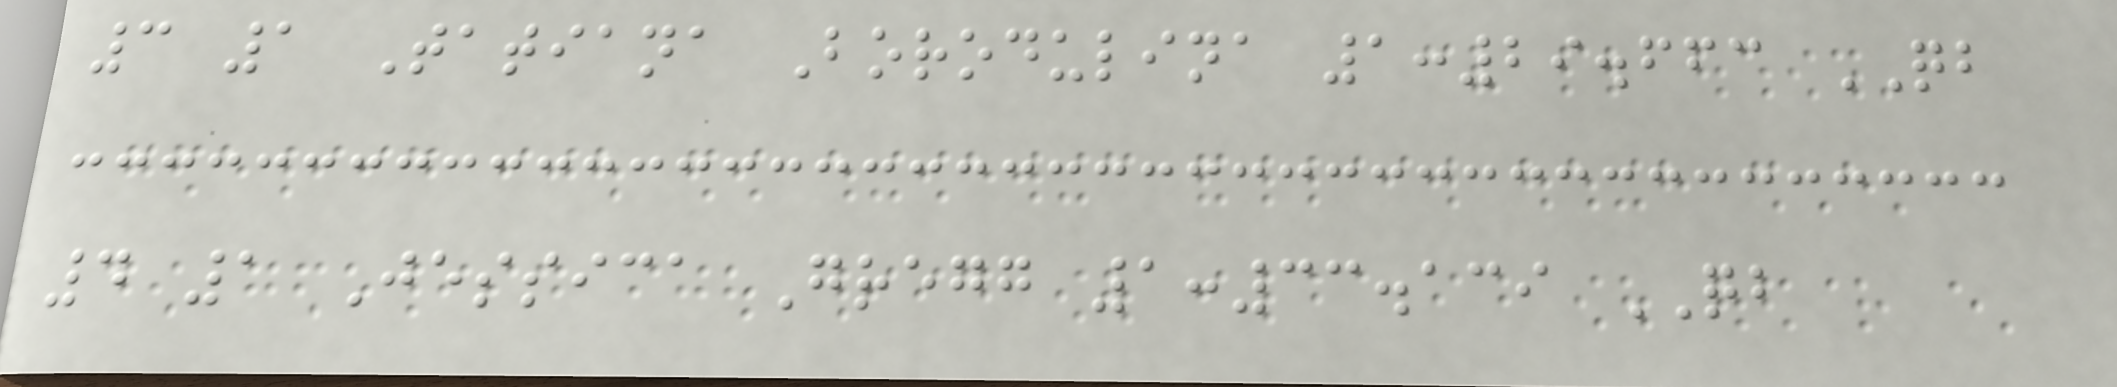3 1 Tatiana Borodulina 1:29.663 QB
4 1 Jessica Gregg 1:33.139 QB
